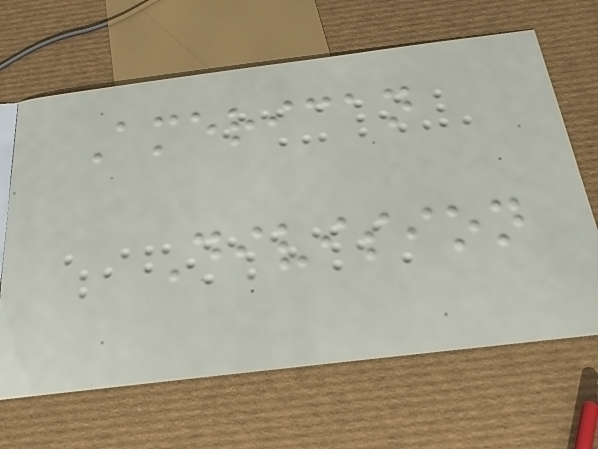American
Division
